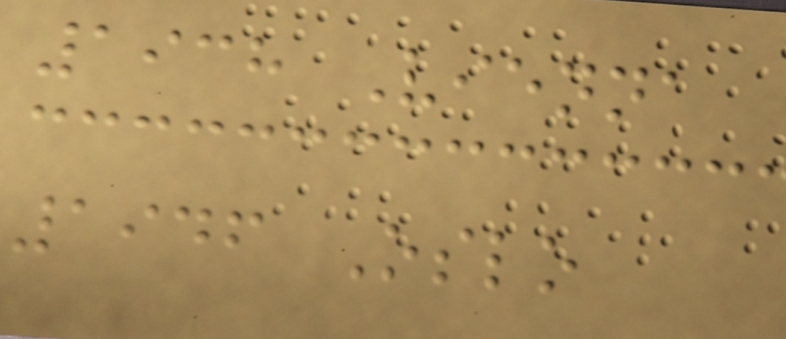1938 Vienna
1946 Oslo
